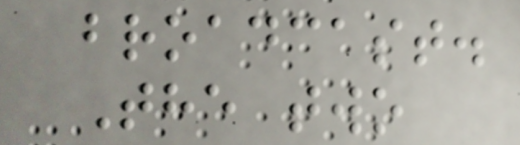broadcast.
The two
